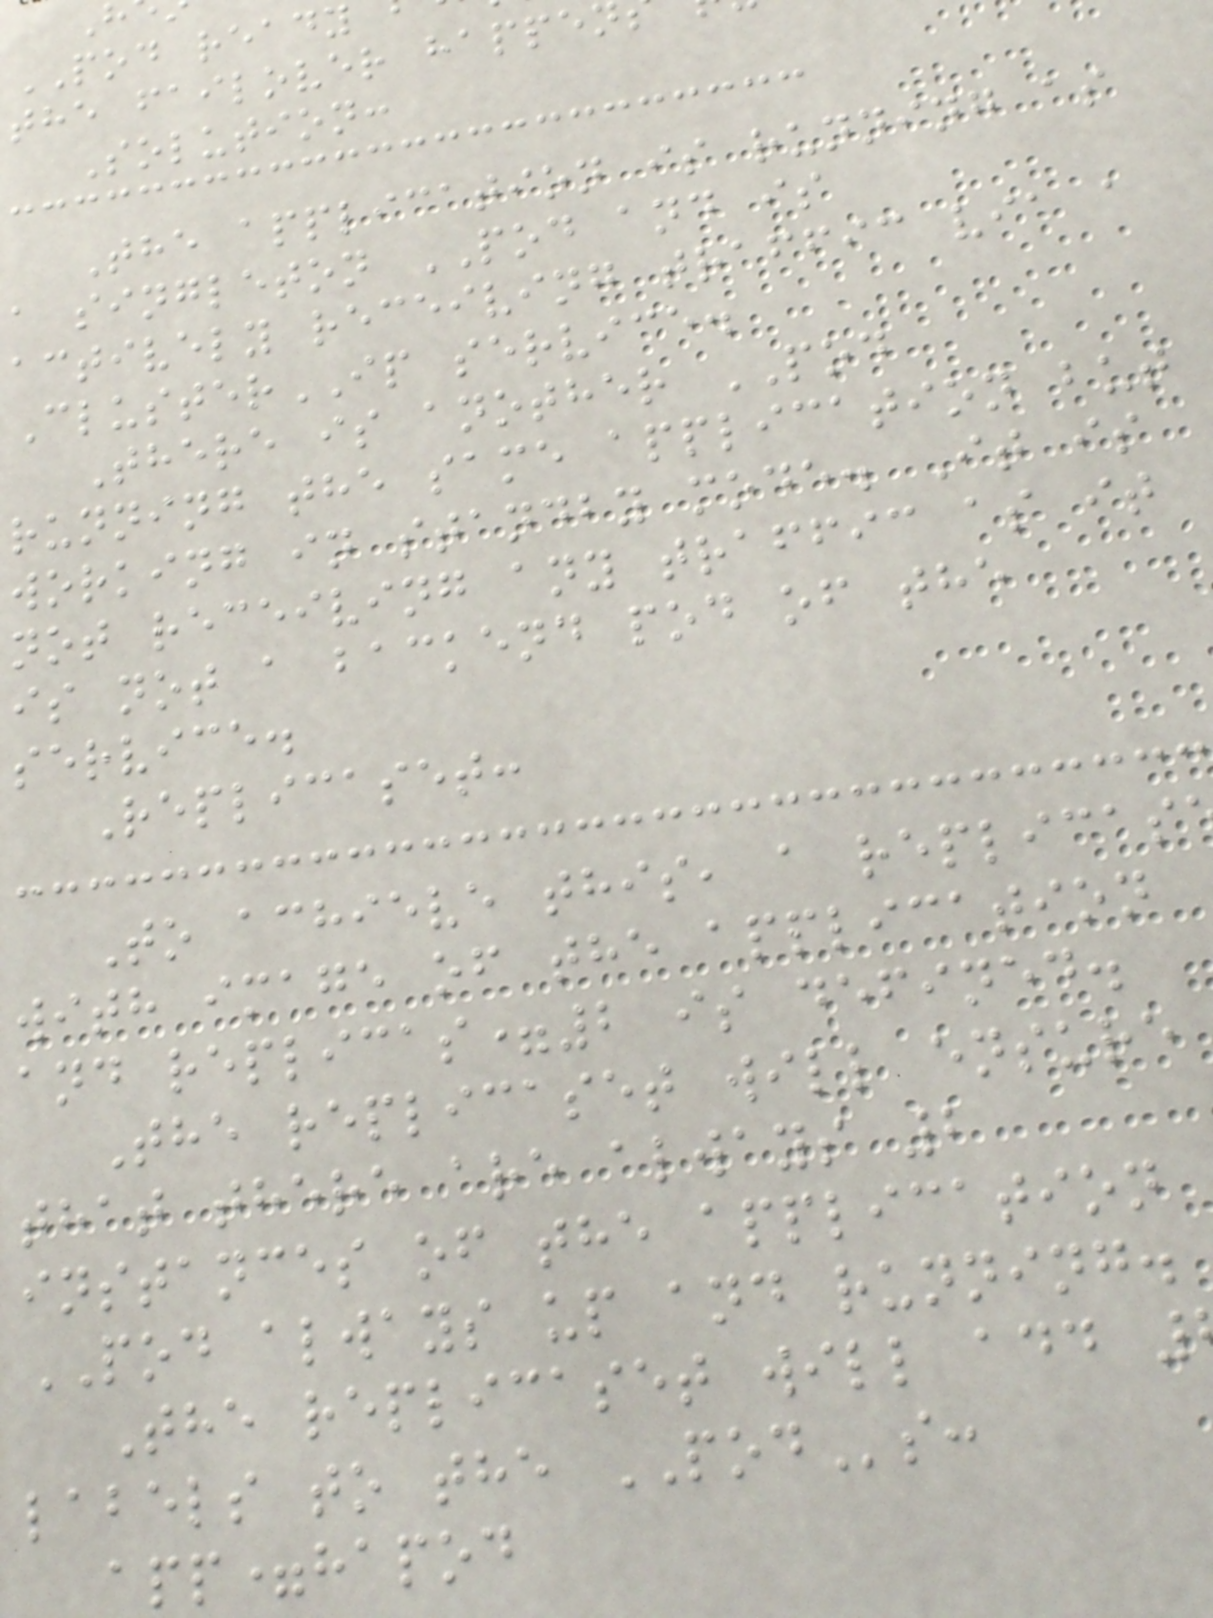POD ready
the failover happe
Solution:
The application is running as
a singleton POD and is
actively receiving traffic via a
ClusterIP service.
There is another POD
running the same application but
working in standby mode. It is
not receiving any traffic as it
is not a backend pod of the
service.
Replicaset:
To achieve this, a replicas
with image of the application
and replicas=2 is defined.
The replicaset will ensure
that there are always 2
instances of the application
POD always up and running.
The replicaset will add
labels to the PODs:
app=hapod
